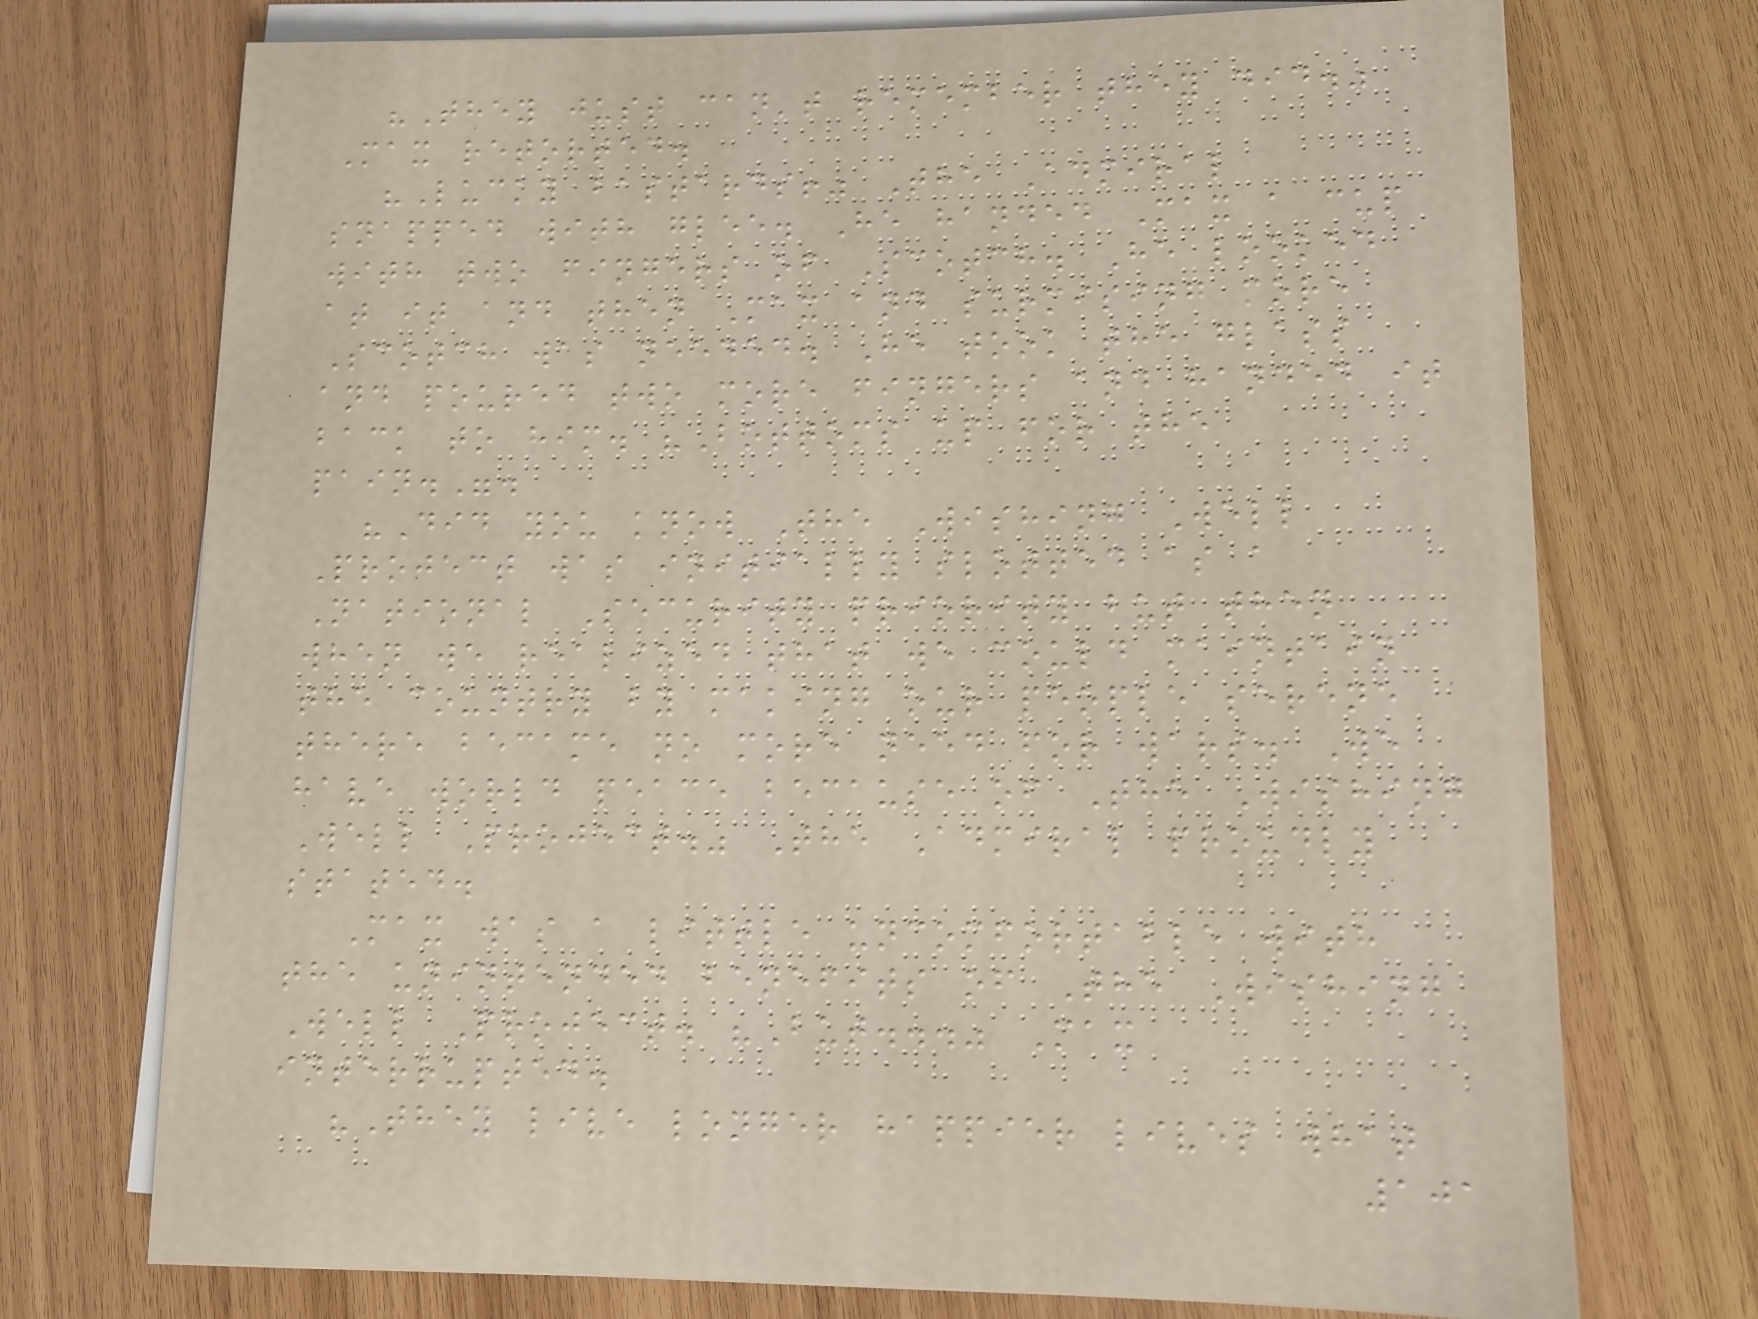"They just can't remember they did."
Max retorted.
"Lucky bastards!" The Admiral
snapped with glee. He handed Max a cup
with two fingers of Scotch. He looked
at it and then Max and surmising more
Scotch was needed. He took the glass
and poured two more fingers and handed it
back to him. "Bottoms up for the
pain.".
"Did you know The Wishing Well
Project was initially slotted as a
National Security priority but then
when we realized that we could maintain
the country by making our people serene
there became no more need for wars. We
have world peace because of The Wishing
Well Project." The Admiral proudly
stated.
Max was a little uncomfortable with
the unintended benefits of The Wishing
Well Project. "But..." Max
interrupted.
"They live longer happier lives what
101
